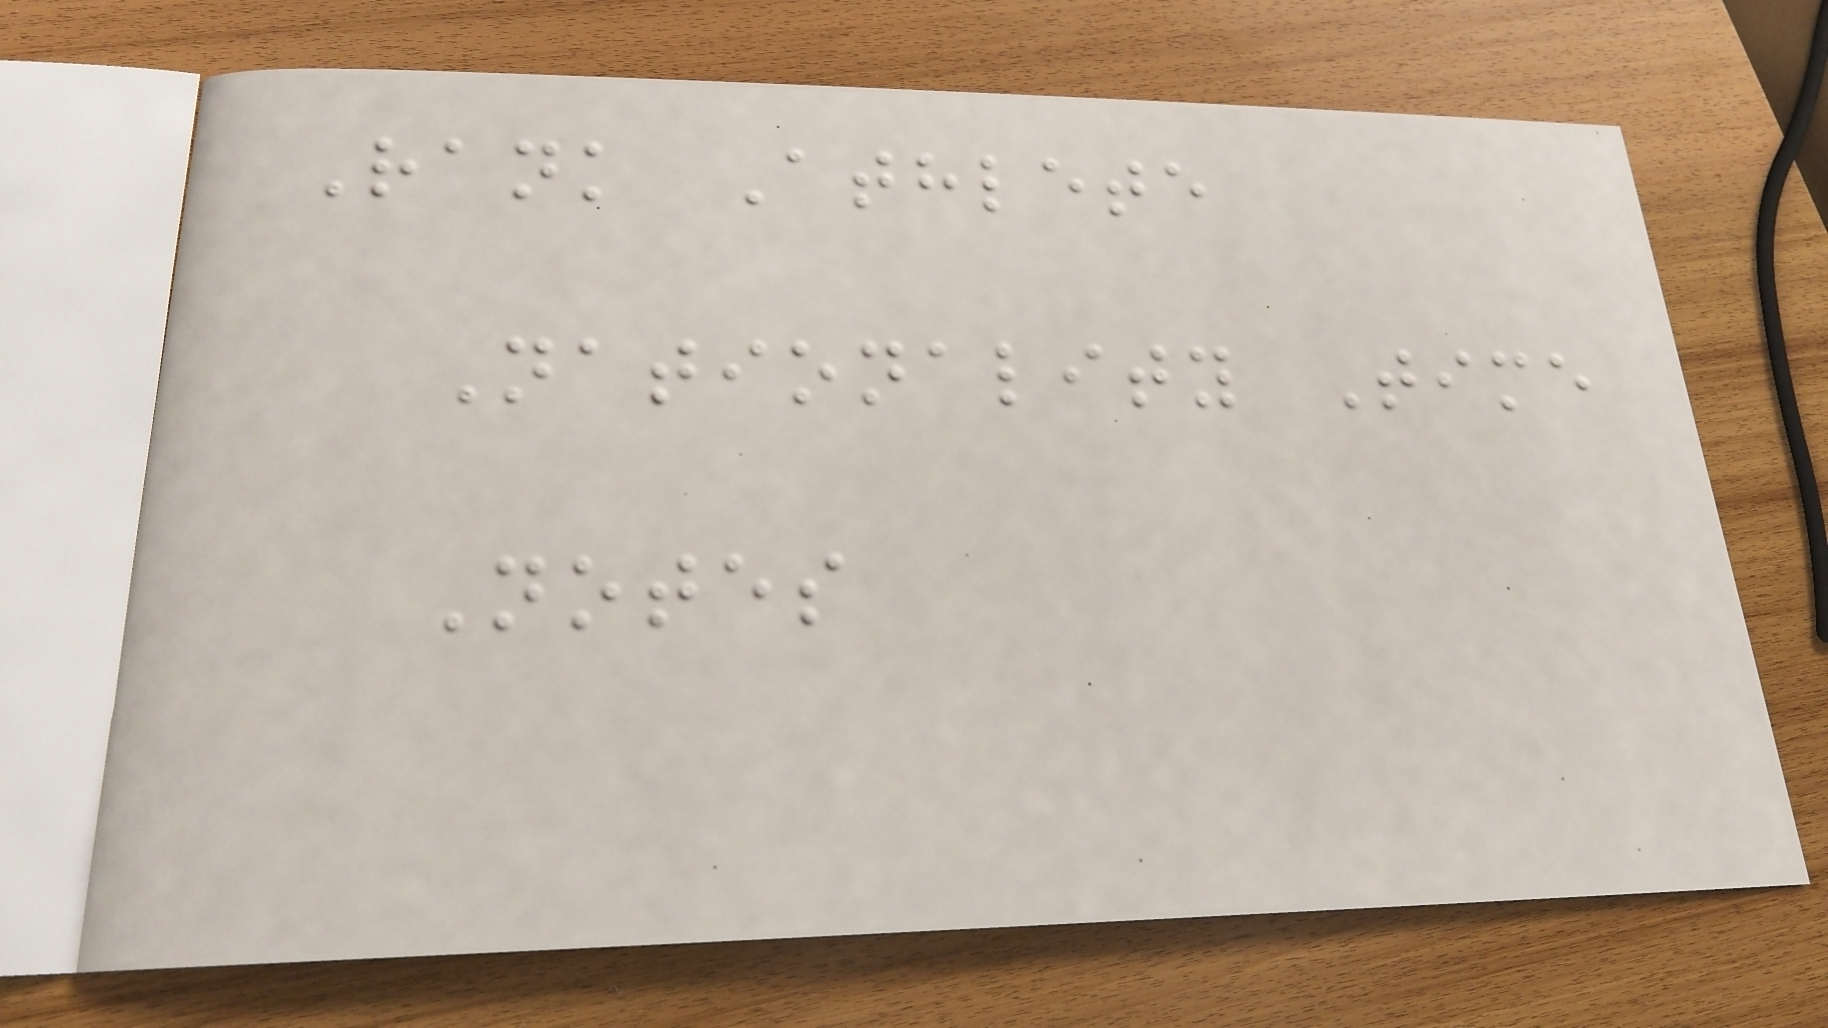Rank Athlete
Nationality Time
Notes
